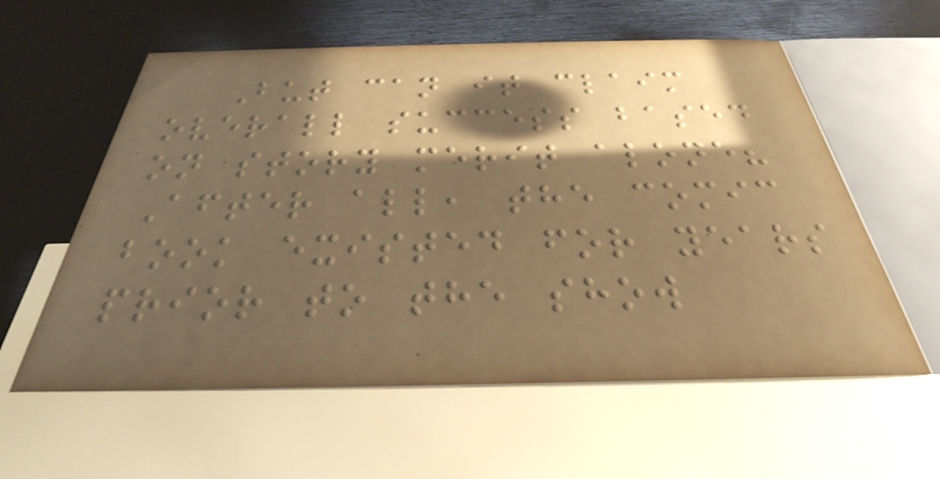But can it claim
overall success based
on story merit alone?
After all, the comic
book existed for years
prior to the show
